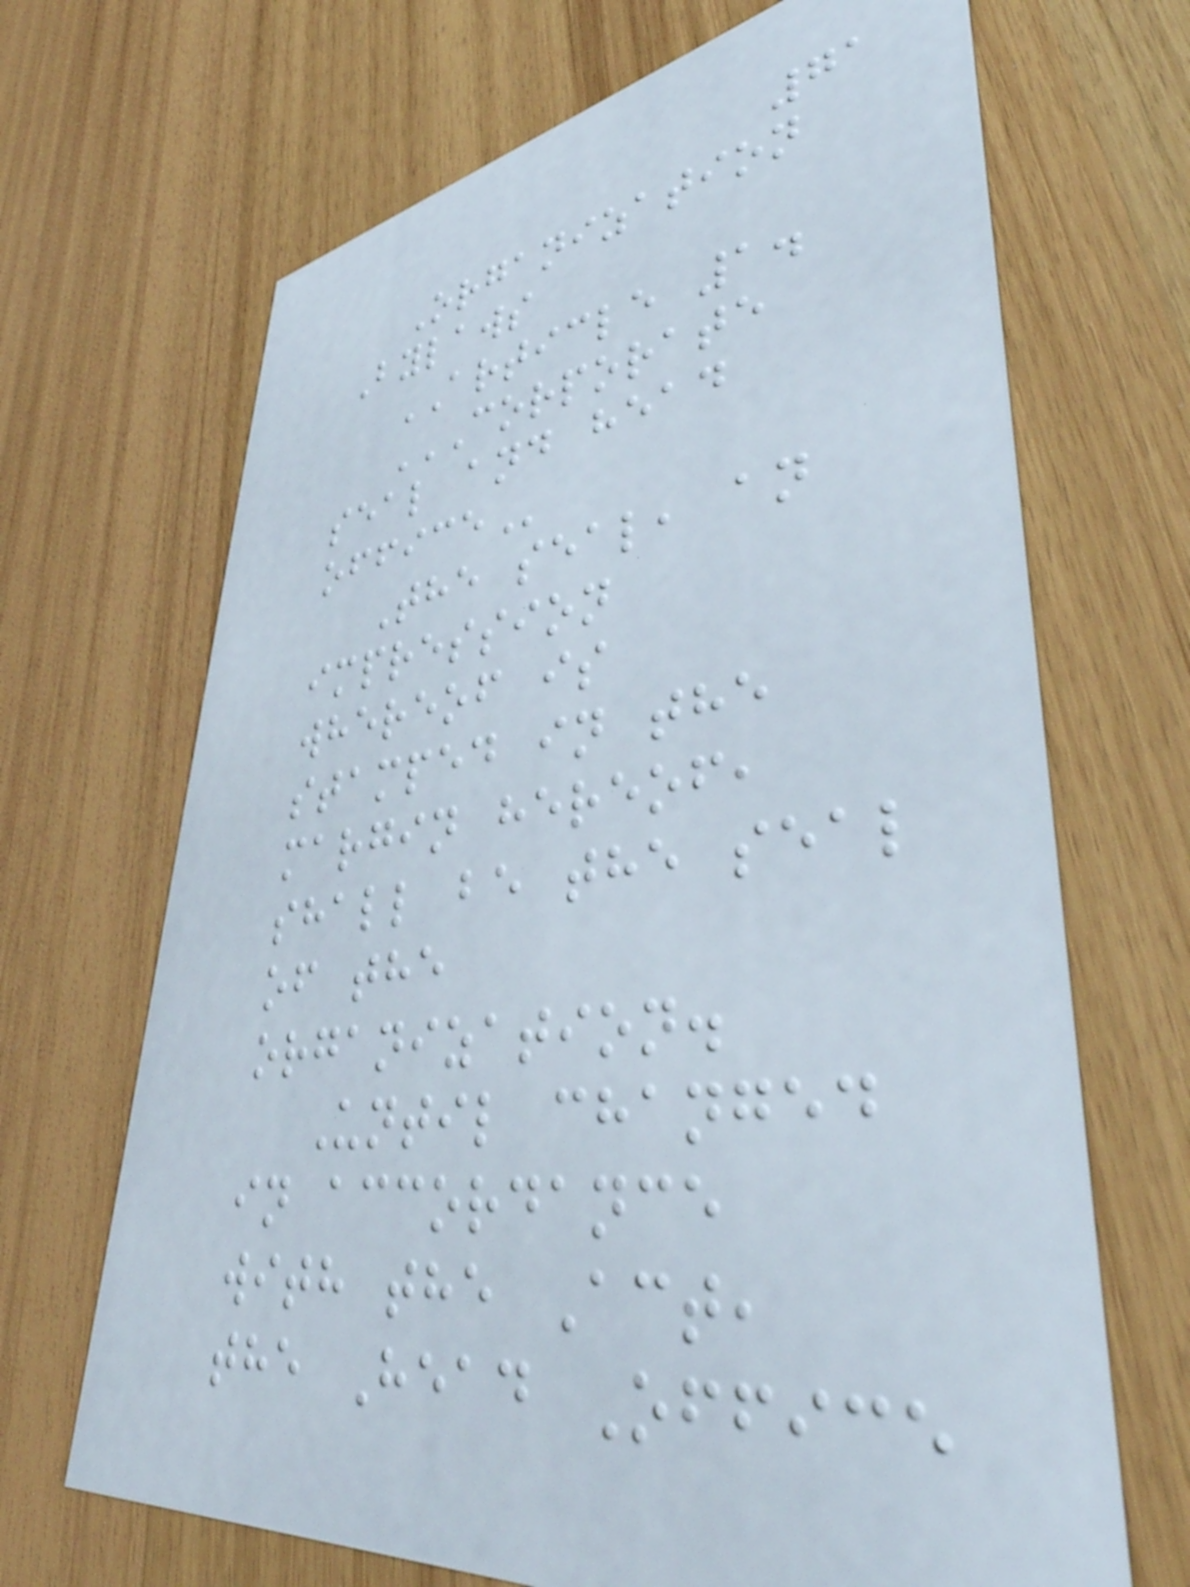71
Organization
Bylaws
ARTICLE 1.
CORPORATE
SEAL AND HEAD
OFFICE
The seal, an
impression
whereof is
stamped in the
margin hereof,
shall be the seal
of the
organization.
Until changed
in accordance
with the Act,
the Head Office
